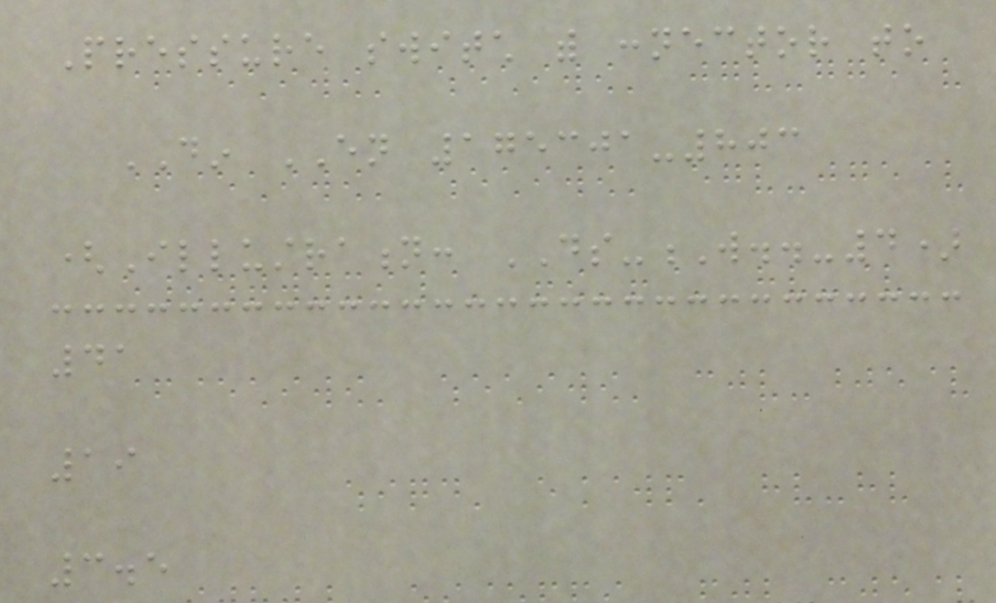Pressure switch with connector to
DIN EN 175301-803
(Illustration: DS-W..-4)
41
19
3.5
